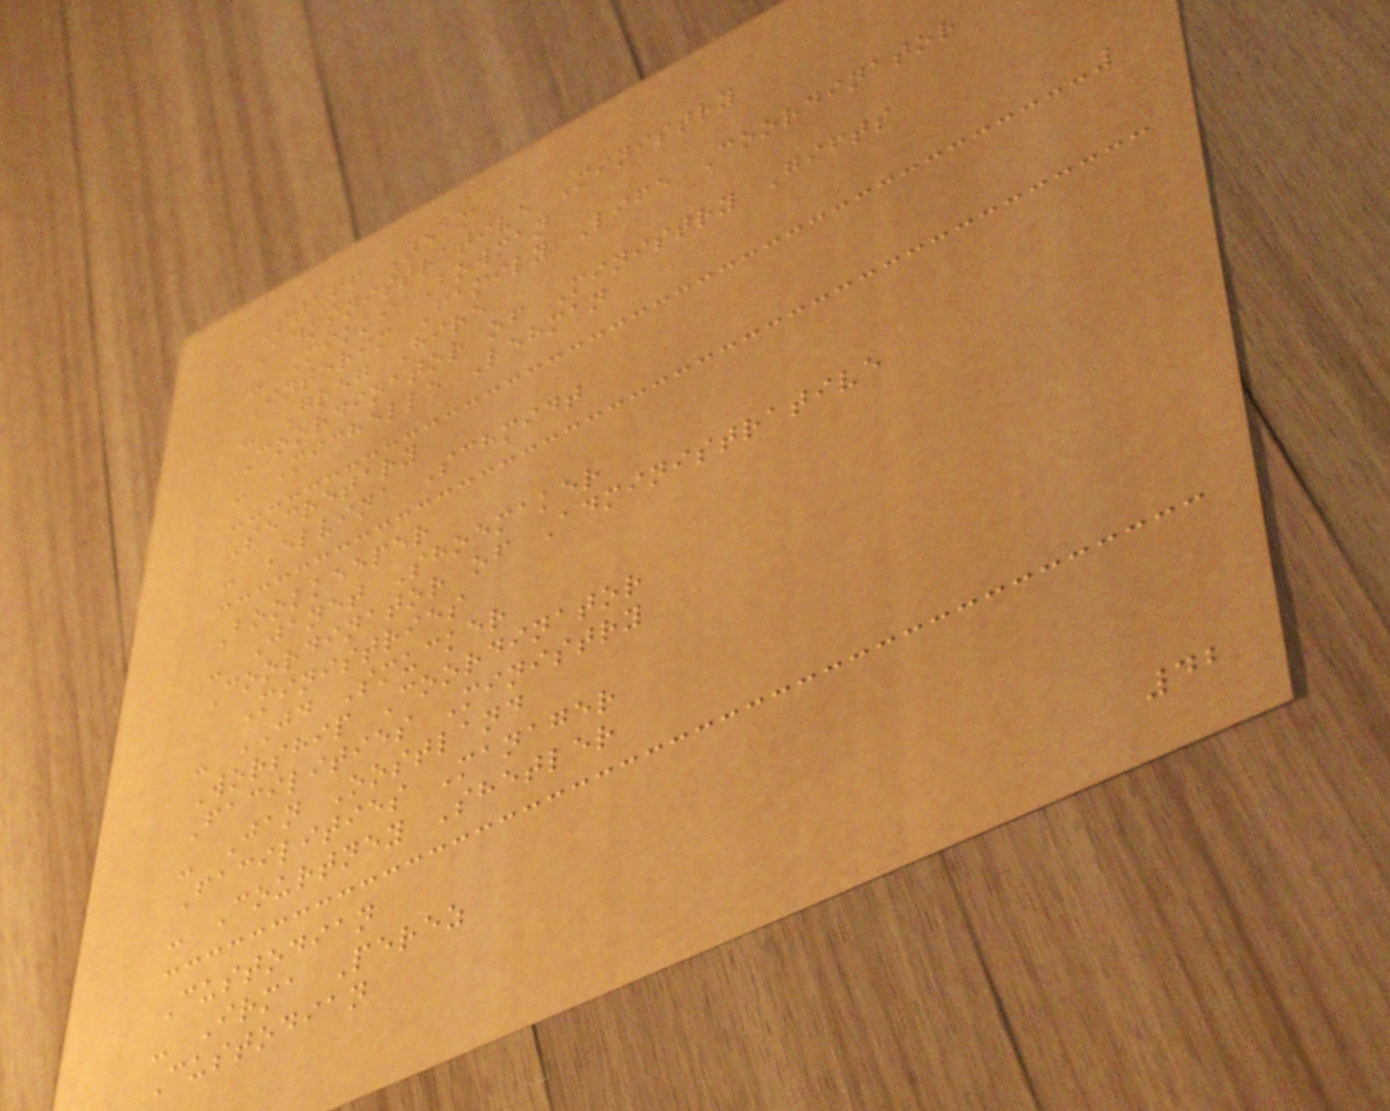Staff Team
Administrative Ministry
- Mikki Bowman
Interim Family Life Coordinator
- Greg Hire
Coordinator of Ministry Gifts
- Michelle Lehman
Secretary
- Elvina Schmidt
Bookkeeper
- Janet Shoemaker
Coordinator of Administrative
Ministries
- JD Smucker
Worship Coordinator
Facilities Ministry
- Jan Oostland
Facilities Manager
- Courtney Shetler
Custodian
- Irma Perez
Custodian
42
